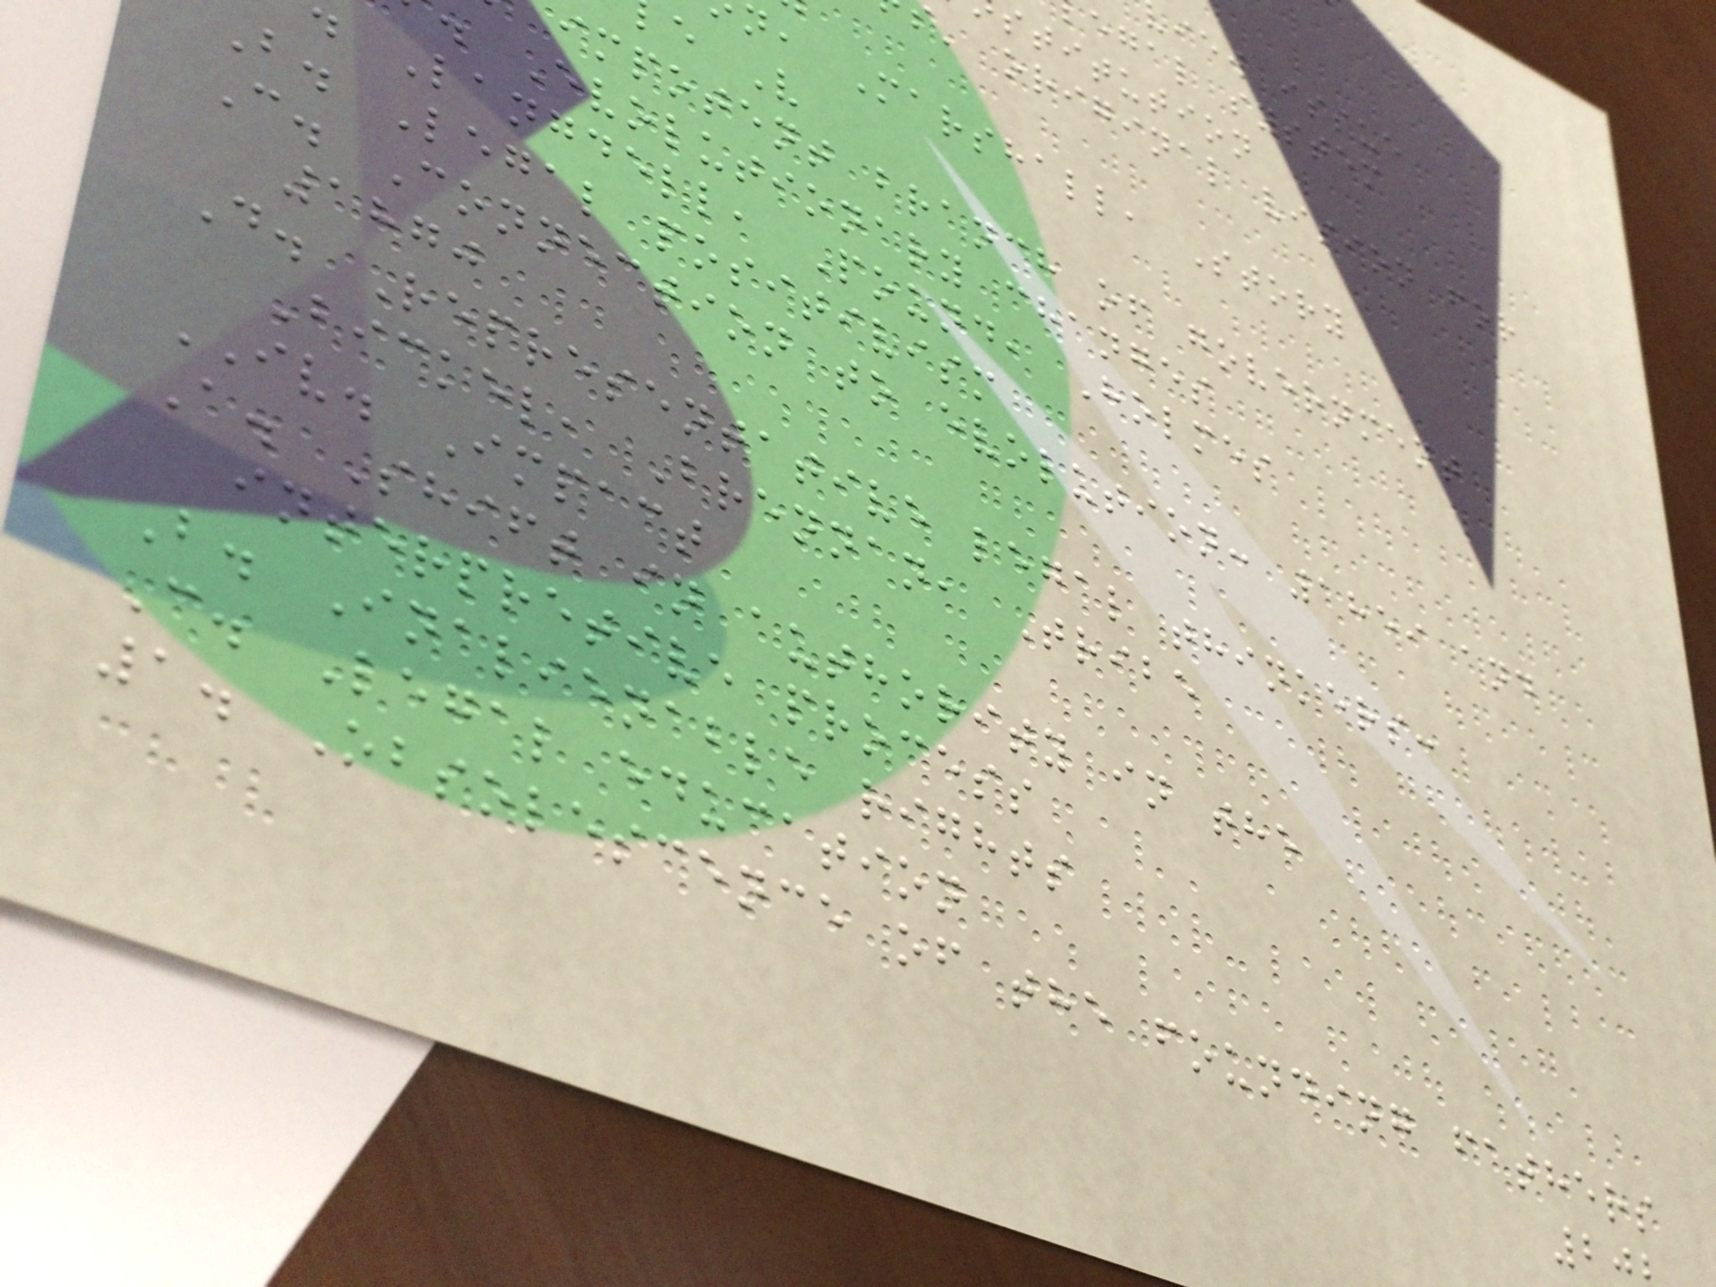iew issue
egal system
stitution
' original vision for
n, Marshall, Story
e V
impotent branch of government
. Evolutionary changes
Langdell, Pound, Holmes
B. Legal positivism
C. Connection to evolution: 1859 and
1870
D. Representative legal thinkers:
Bickel, Brennan, Tribe
IV. Impact
A. Shift in authority in the
interpretive process
B. Inalienable rights
C. Legal education
1. Obsolescence of the founding fathers
